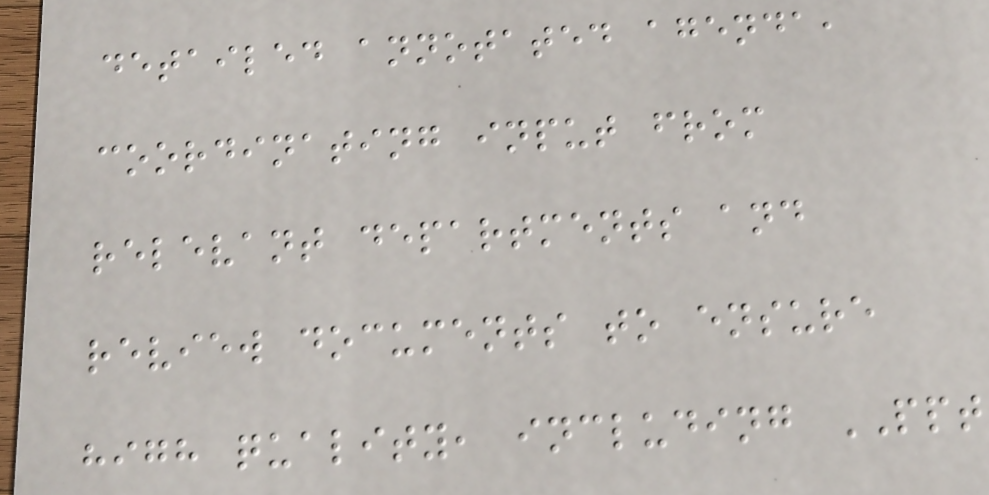detailed annotated agenda,
coordinating input from
relevant departments and
review documents to ensure
high quality, including PPT
